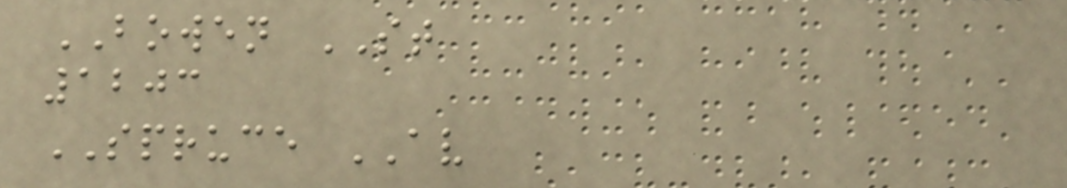BOWEN ST
1203
SPRUCE AV
